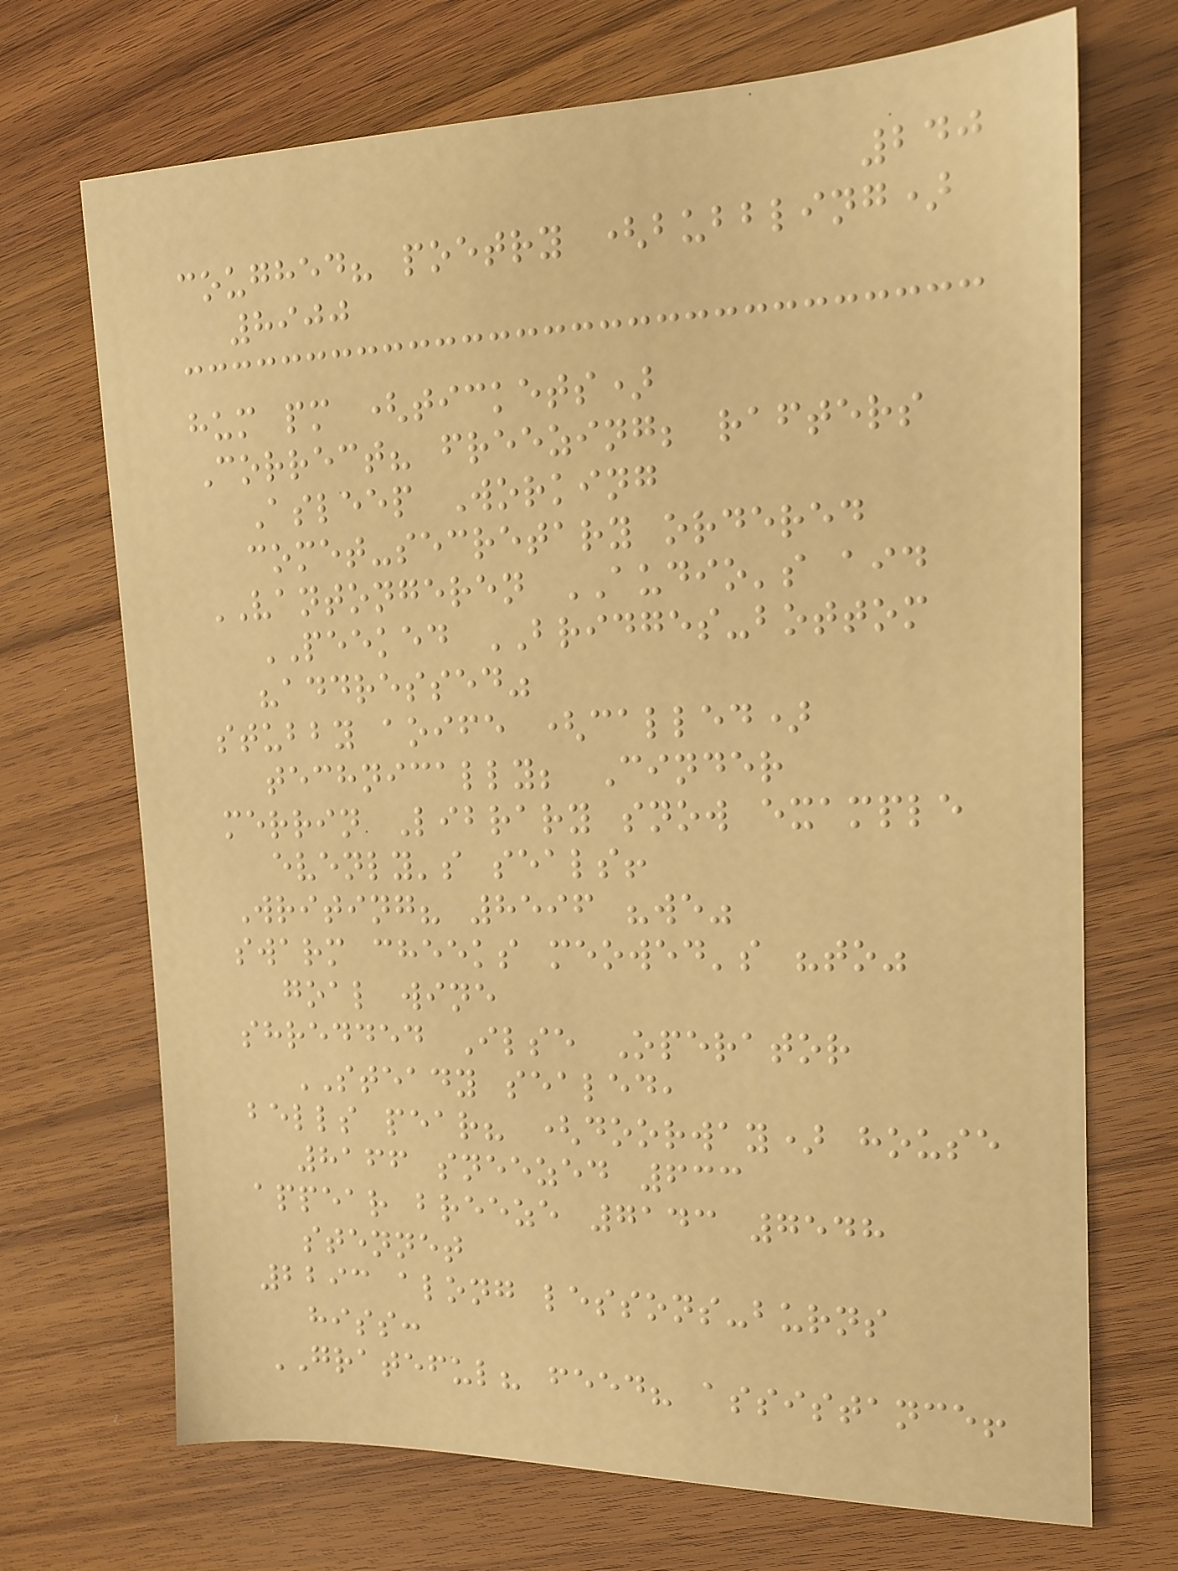240
coughed? poetry (bubbling)
8900
hum pm (tickets)
Correct? freezing; rafters
Asleep Working
comet-secretary ordered
VANTONGEREN AUDIO's aid
PEEKED BRIDGES-bottom
"addressed"
stubby aoife (called)
technically; Cinder
merrin Library snow example
evenly's seals!
Writing? 8596 "we"
swarm cheeks meowed's "to"
goal wine
shredded Ilse Operator
STEADY sealed,
bells pear? (doorway) house
8166 sneezed 633
appear breeze 7143 7548
stennet
2293 along lessons-burns
hiss:
GRATEFUL? feed? assistance!
